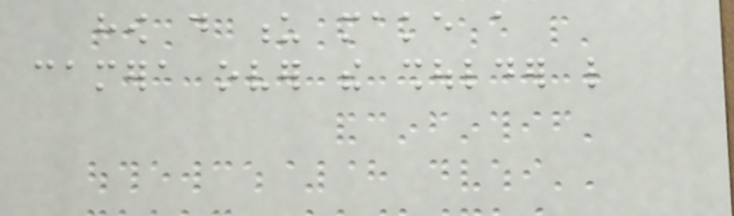how do u make a
camera over the shoulder like
